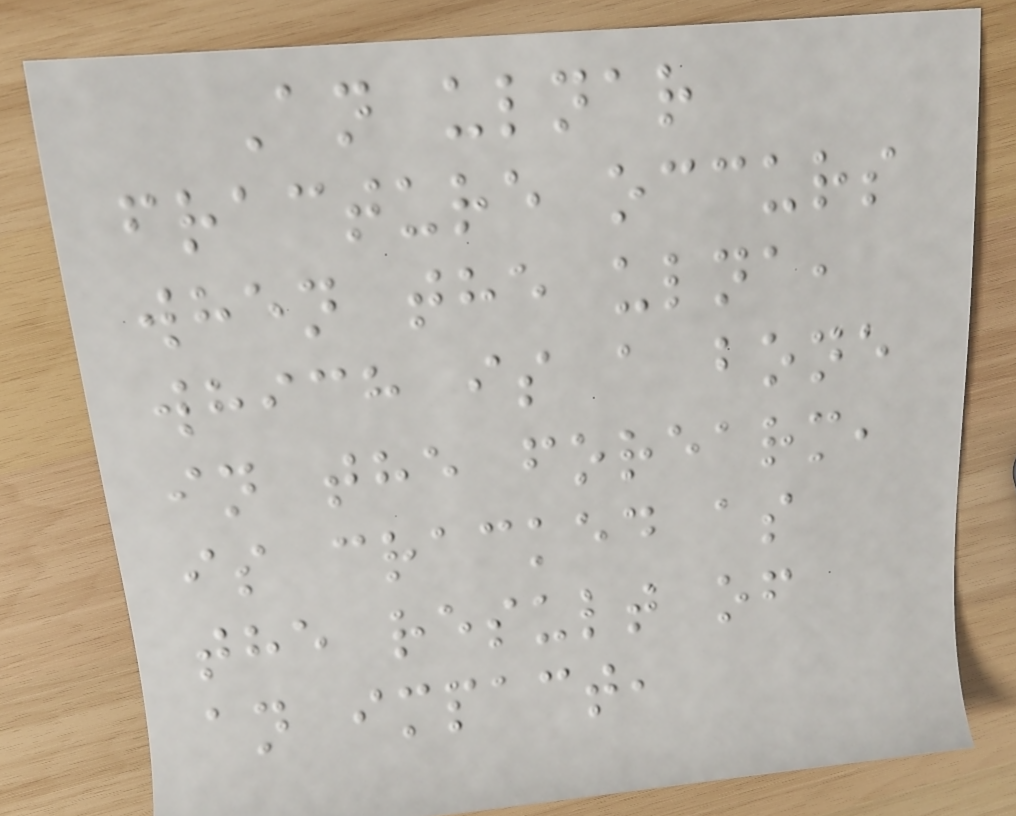An ulnar
fracture occurs
when the ulna,
which is a bone
in the forearm,
is cracked as
the result of
an impact,
